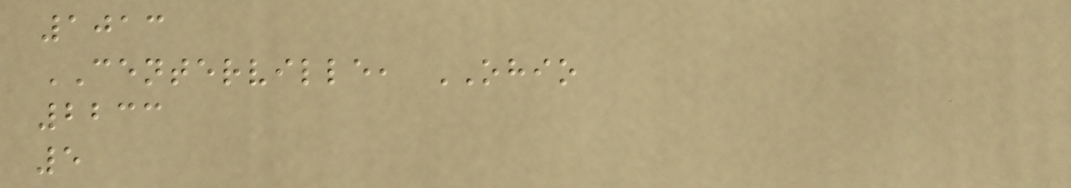1013
CENTERVILLE, OHIO
2233
5
